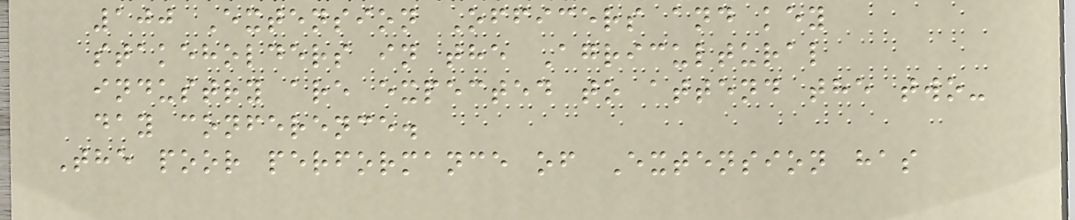100 Extension Officers and key
stakeholders in the Agricultural
industry are expected to attend the two-
day conference.
The poor performance of Extension has
